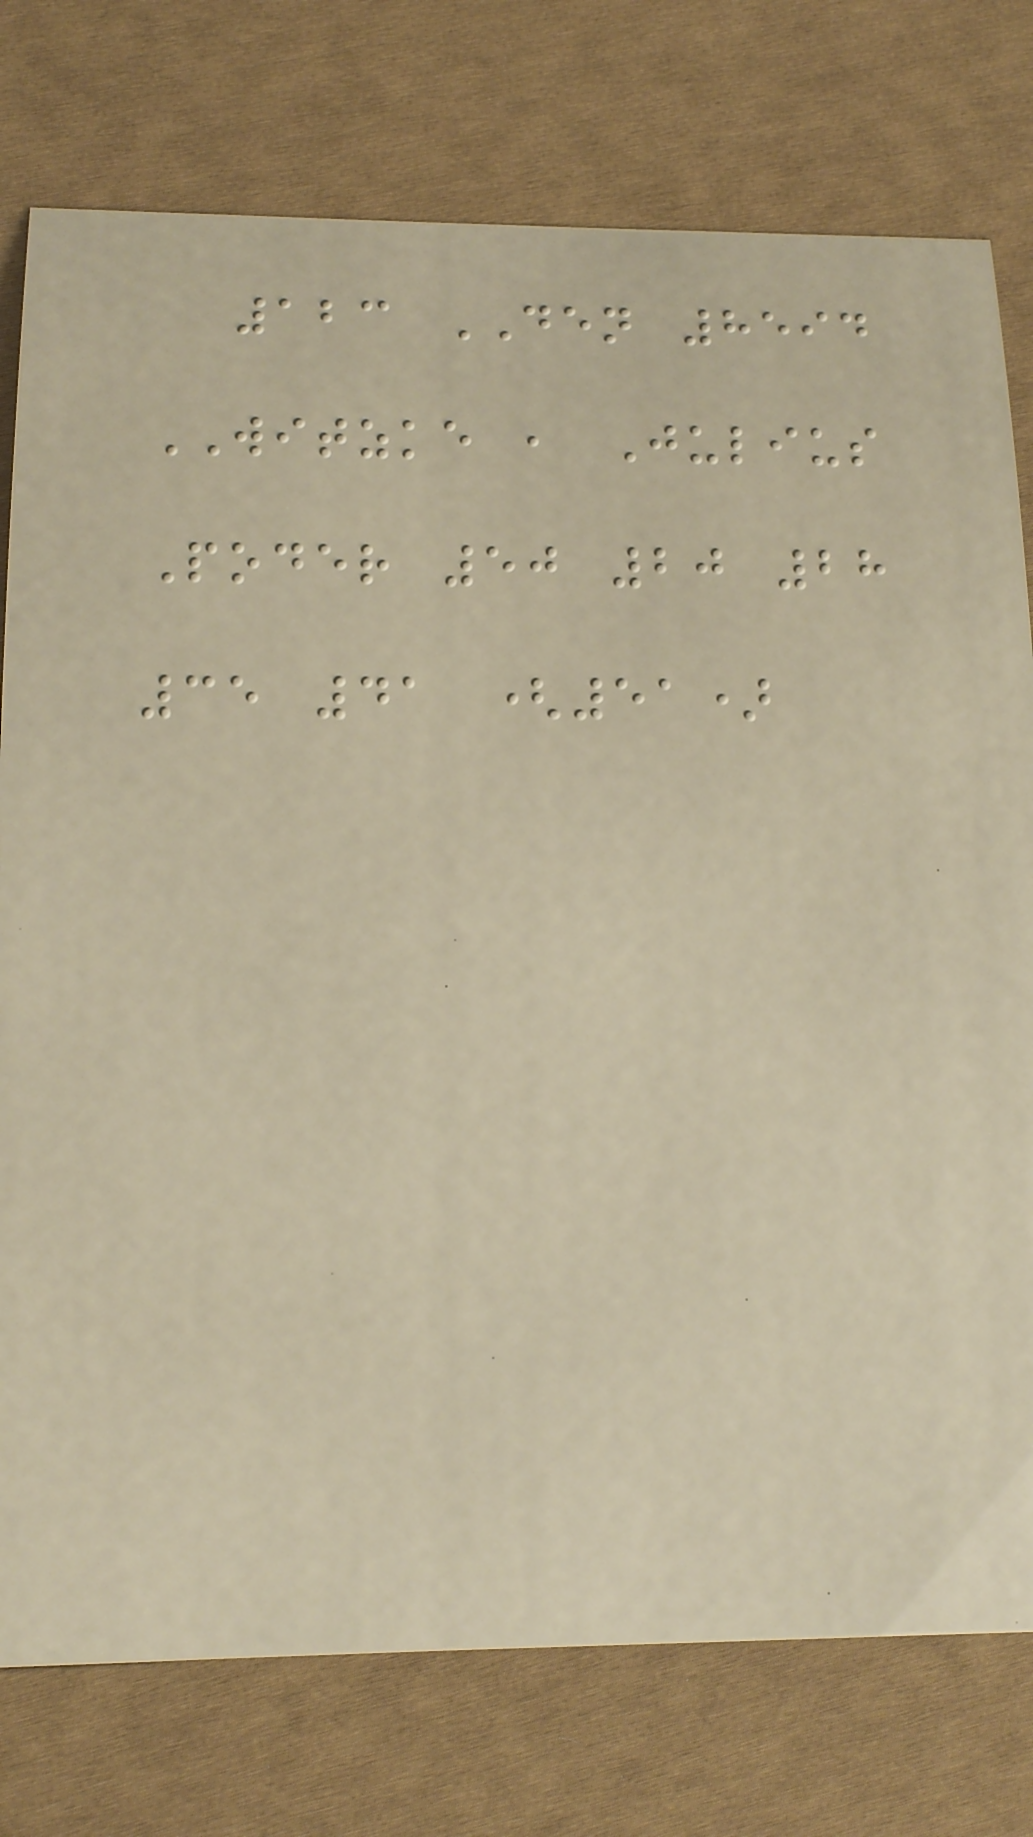123 DEN 8594
WITZKE , Julius
Poder 50 20 28
35 41 (51)
